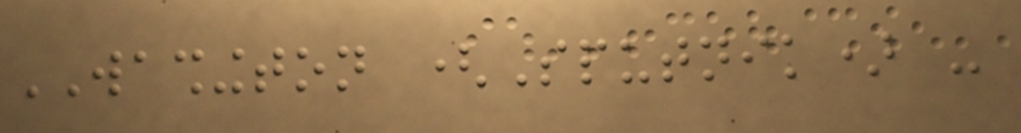WASHINGTON (Sputnik) -
